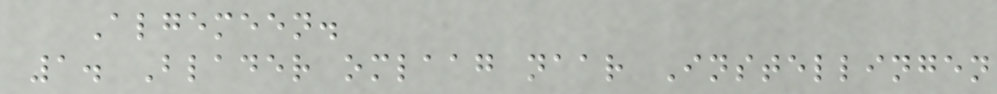Algemeen.
1. Blader omlaag naar Instellingen
